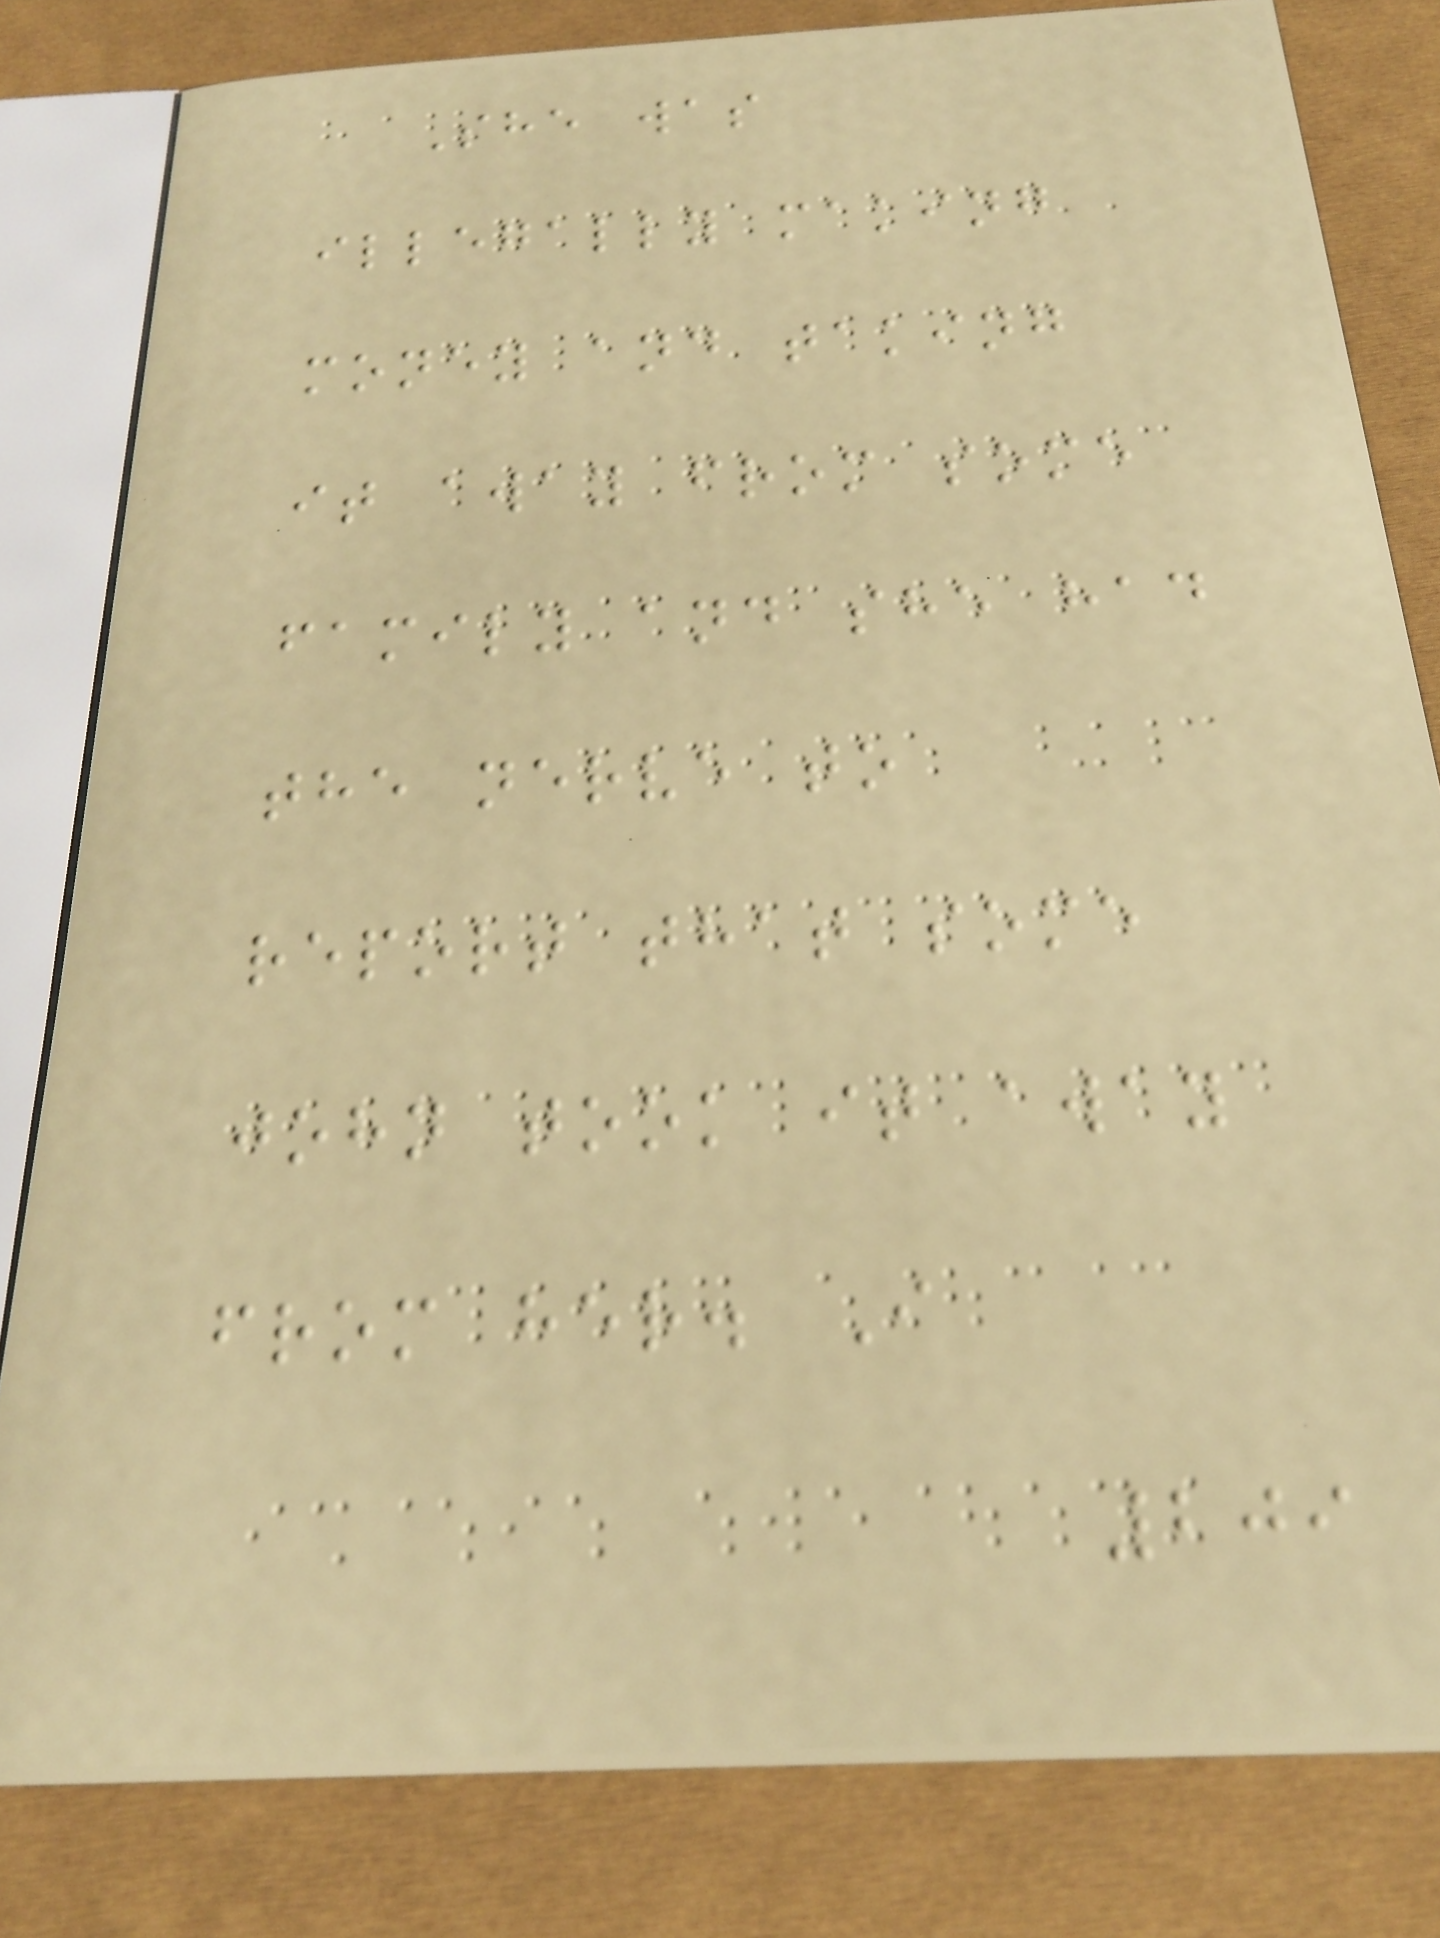She was
illegally making
money and taking
it away from some
family and she had
the nerve to
report that some
john took it away
from her. I
209
